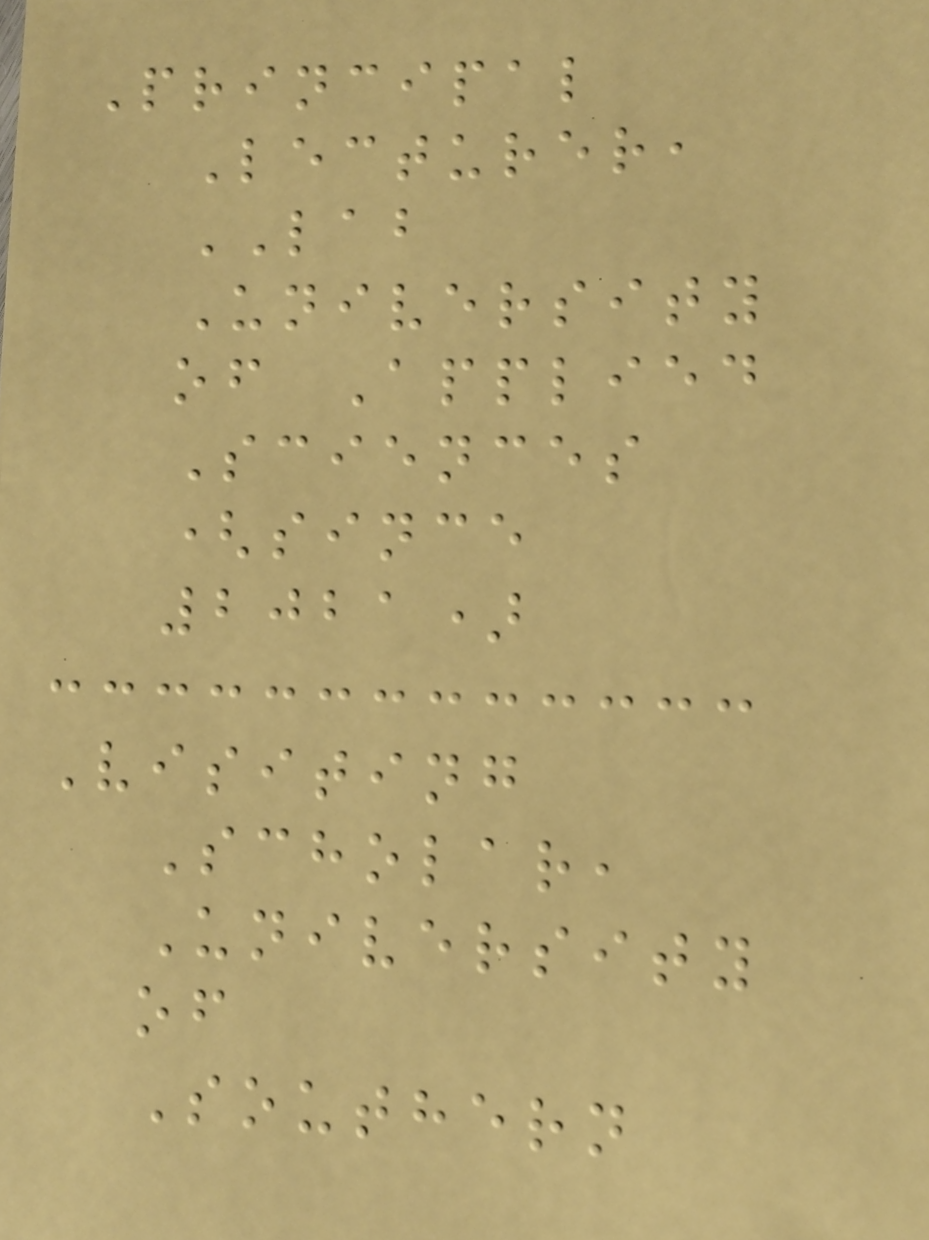Principal
Lecturer,
LAB
University
of Applied
Sciences
(since
2021)
Visiting
Scholar,
University
of
Southern
